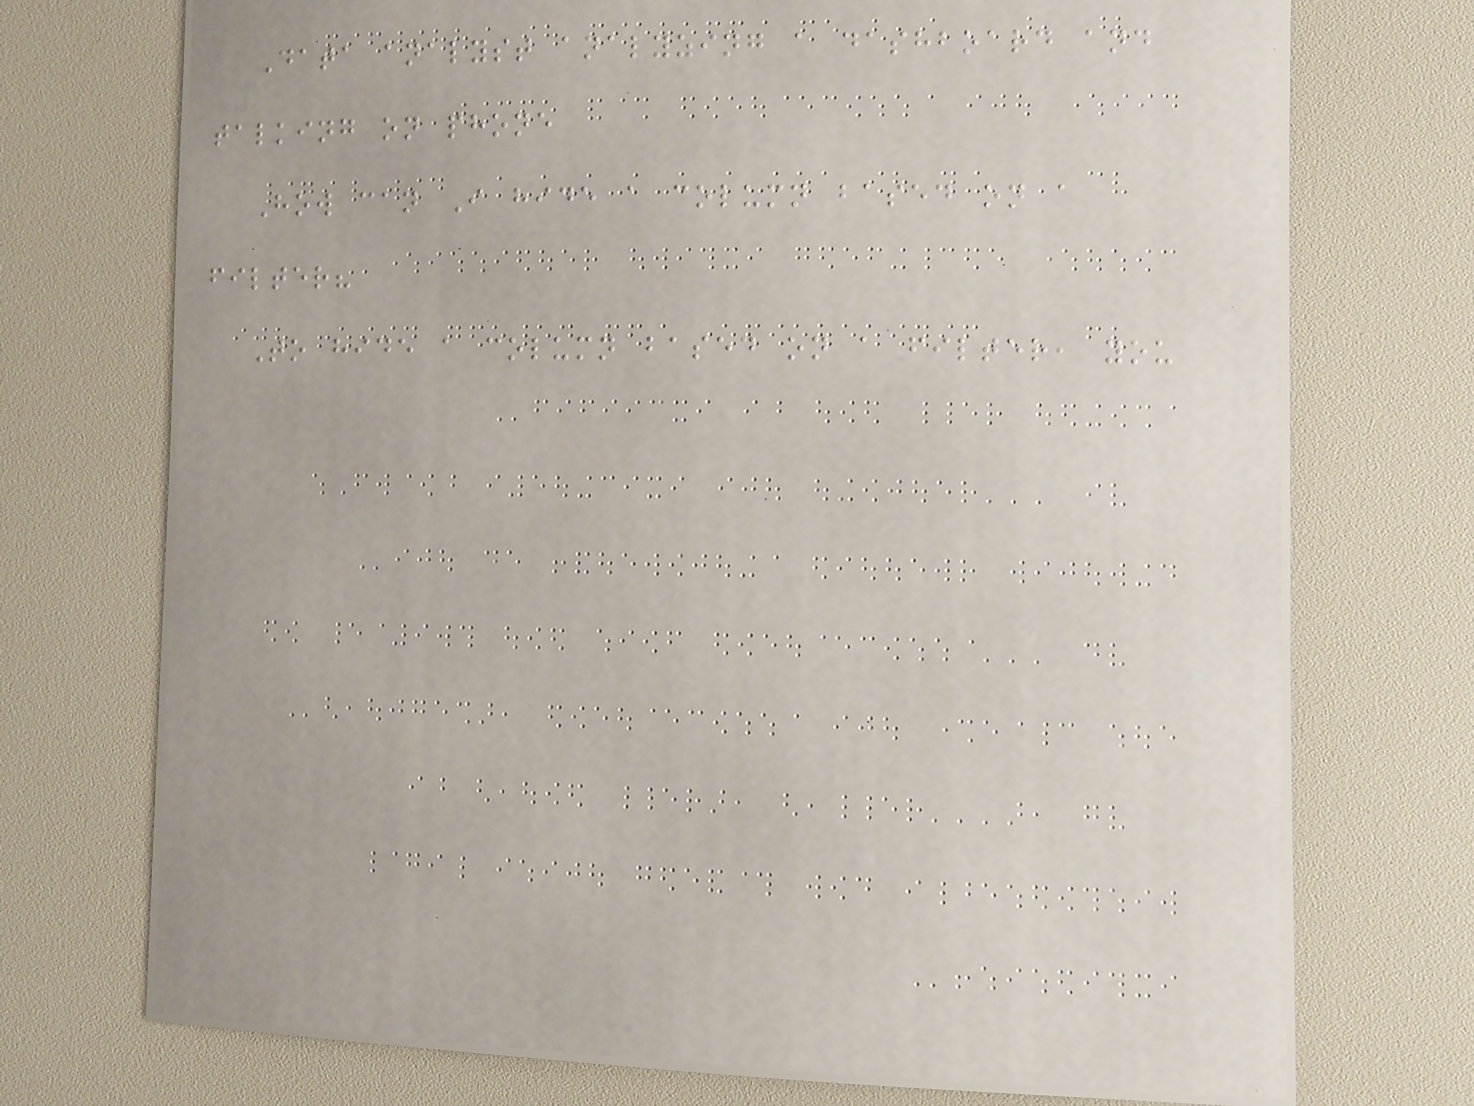Data analyst analyzing a dashboard and
talking on phone
How can I hide a column based on a
filter?
To hide a column based on a filter, you
